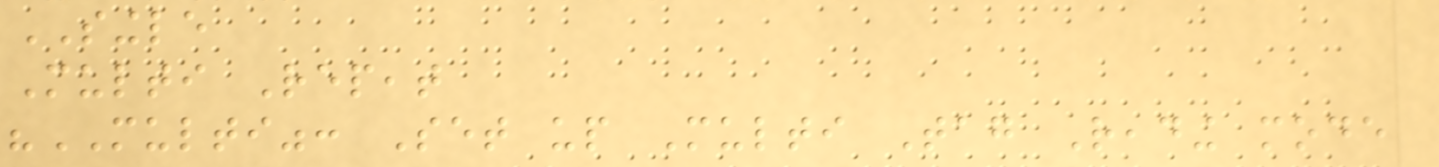SINGLE
Multi Repeat
"MULTI": Set up Multi Tag Reading mode
